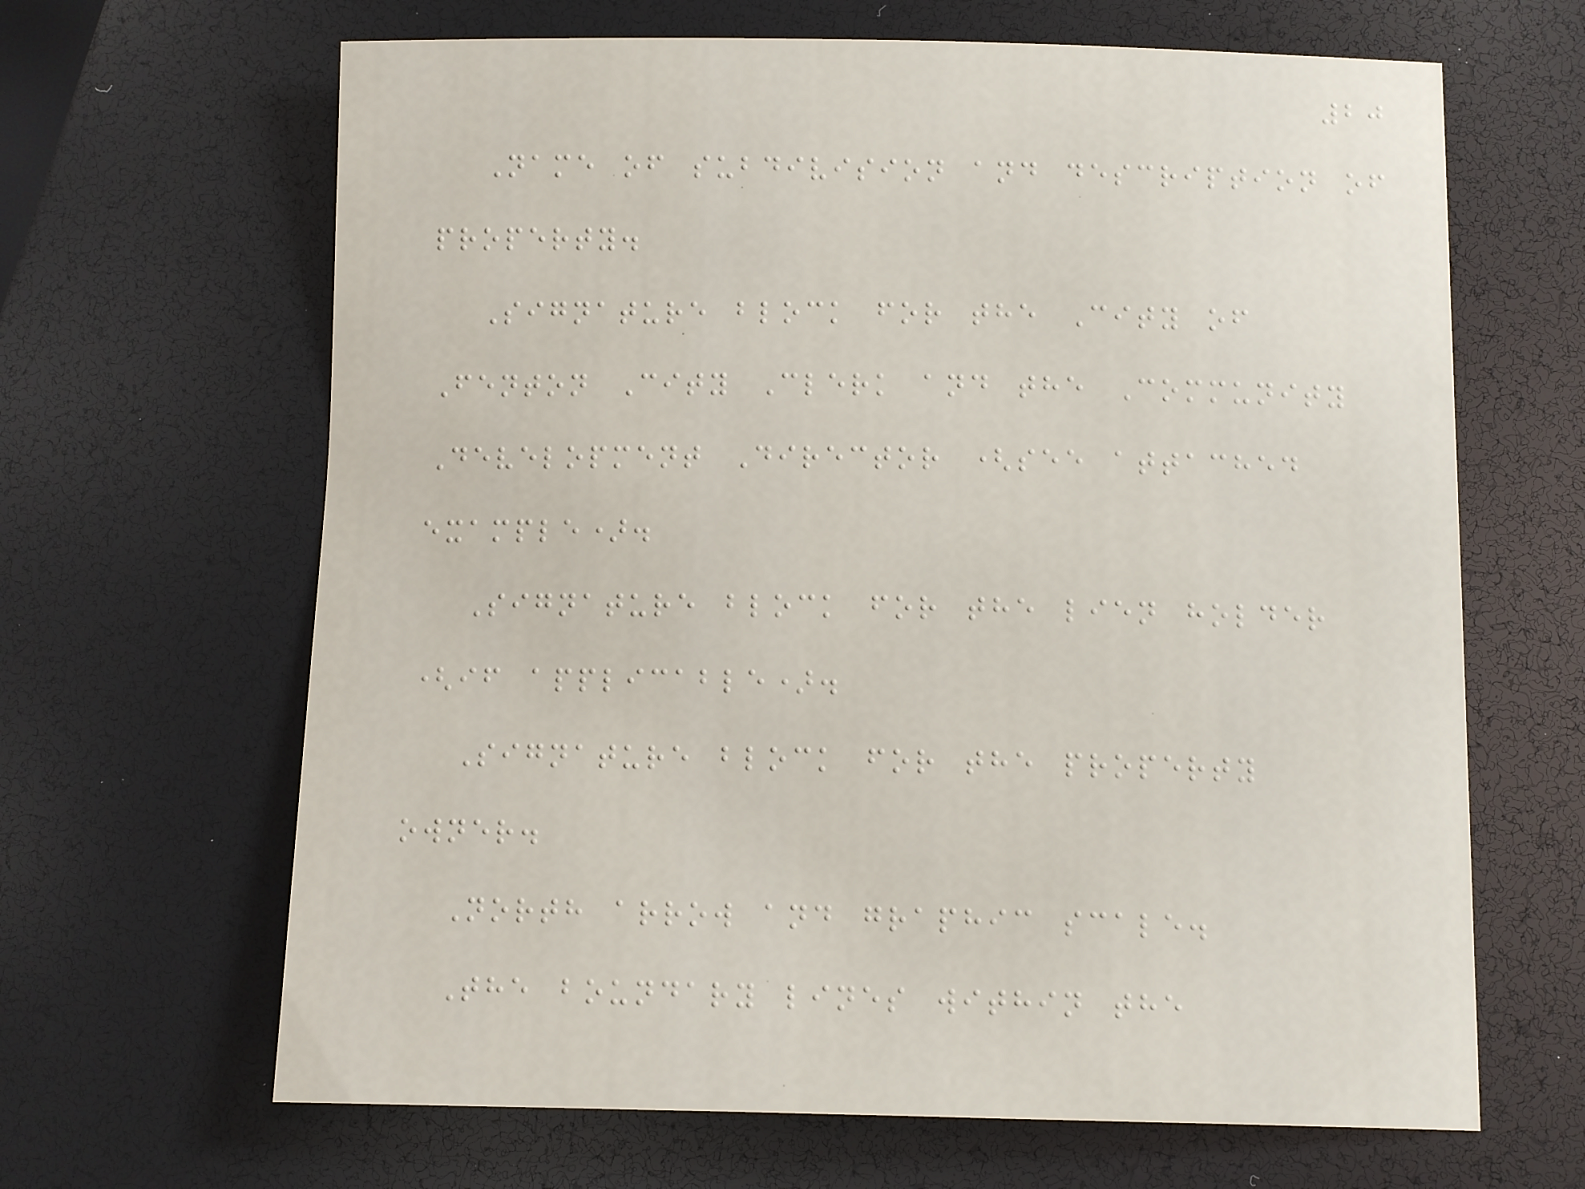20
Name of subdivision and description of
property.
Signature block for the City of
Fenton City Clerk and the Community
Development Director (see attached
example).
Signature block for the lien holder
(if applicable).
Signature block for the property
owner.
North arrow and graphic scale.
The boundary lines within the
